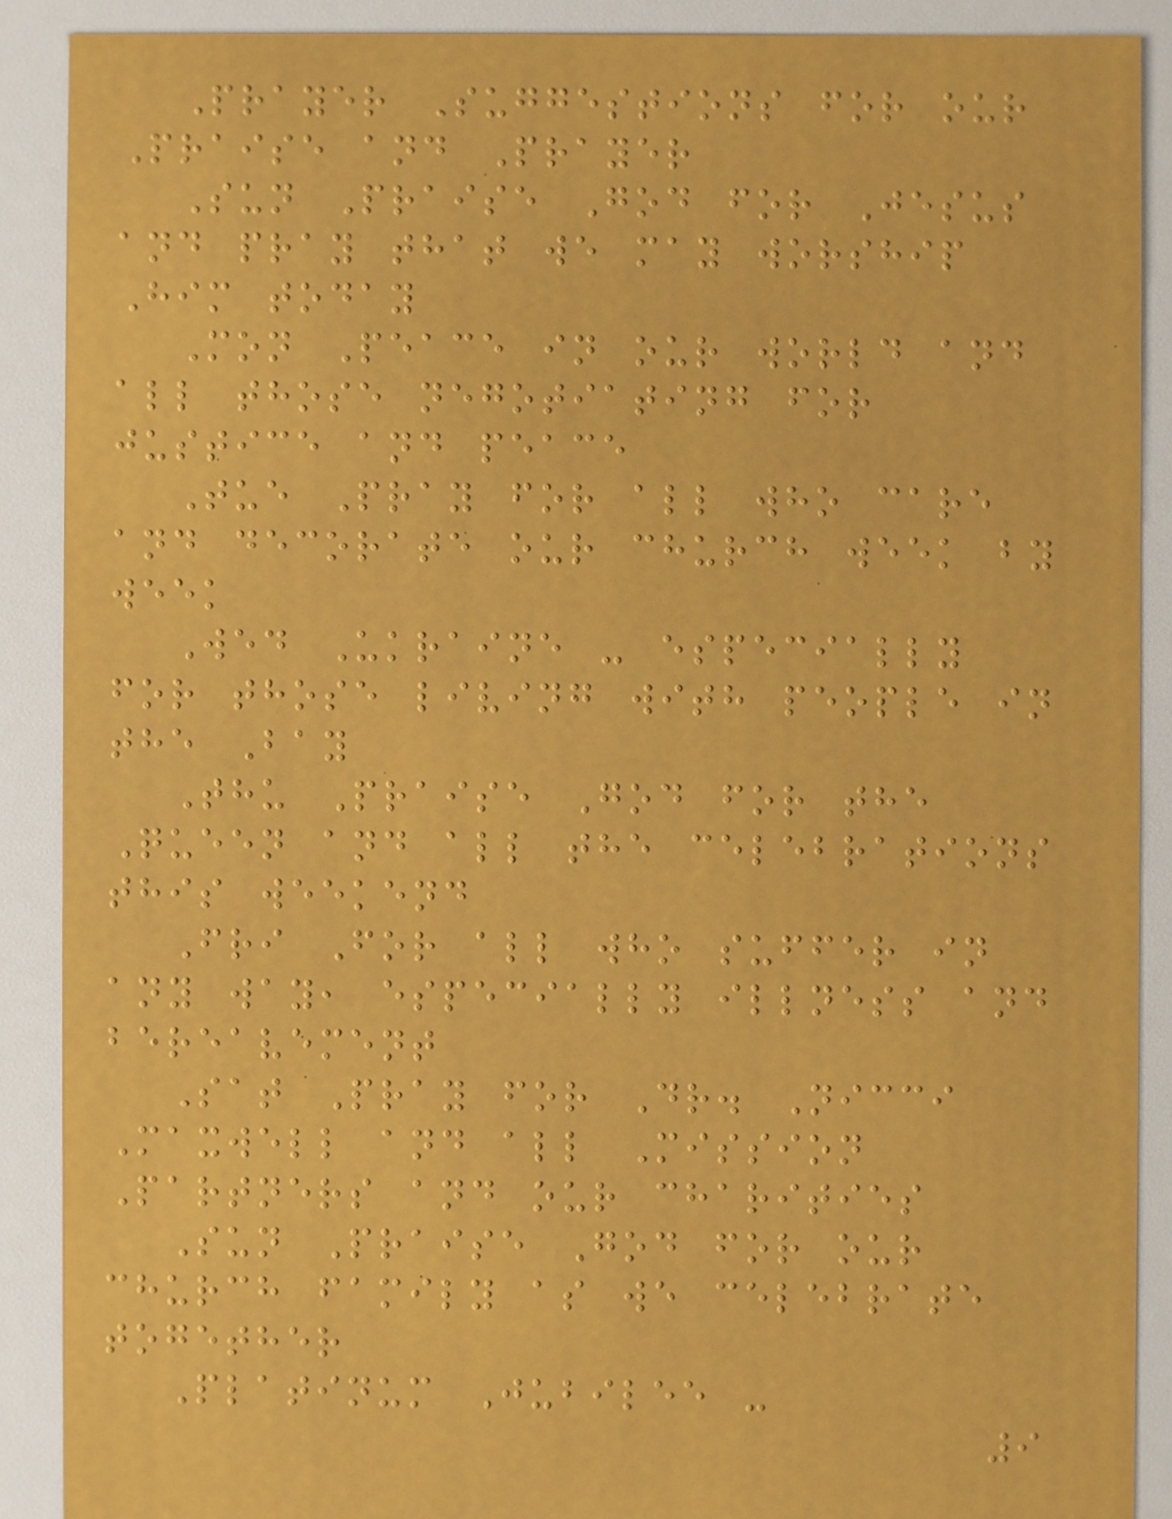Prayer Suggestions for our
Praise and Prayer
Sun Praise God for Jesus
and pray that we may worship
Him today
Mon Peace in our world and
all those negotiating for
justice and peace
Tue Pray for all who care
and decorate our church week by
week
Wed Ukraine - especially
for those living with people in
the Bay
Thu Praise God for the
Queen and all the celebrations
this weekend
Fri For all who suffer in
any way, especially illness and
bereavement
Sat Pray for Dr. Nicci
Maxwell and all Mission
Partners and our charities
Sun Praise God for our
church family as we celebrate
together
Platinum Jubilee -
9
